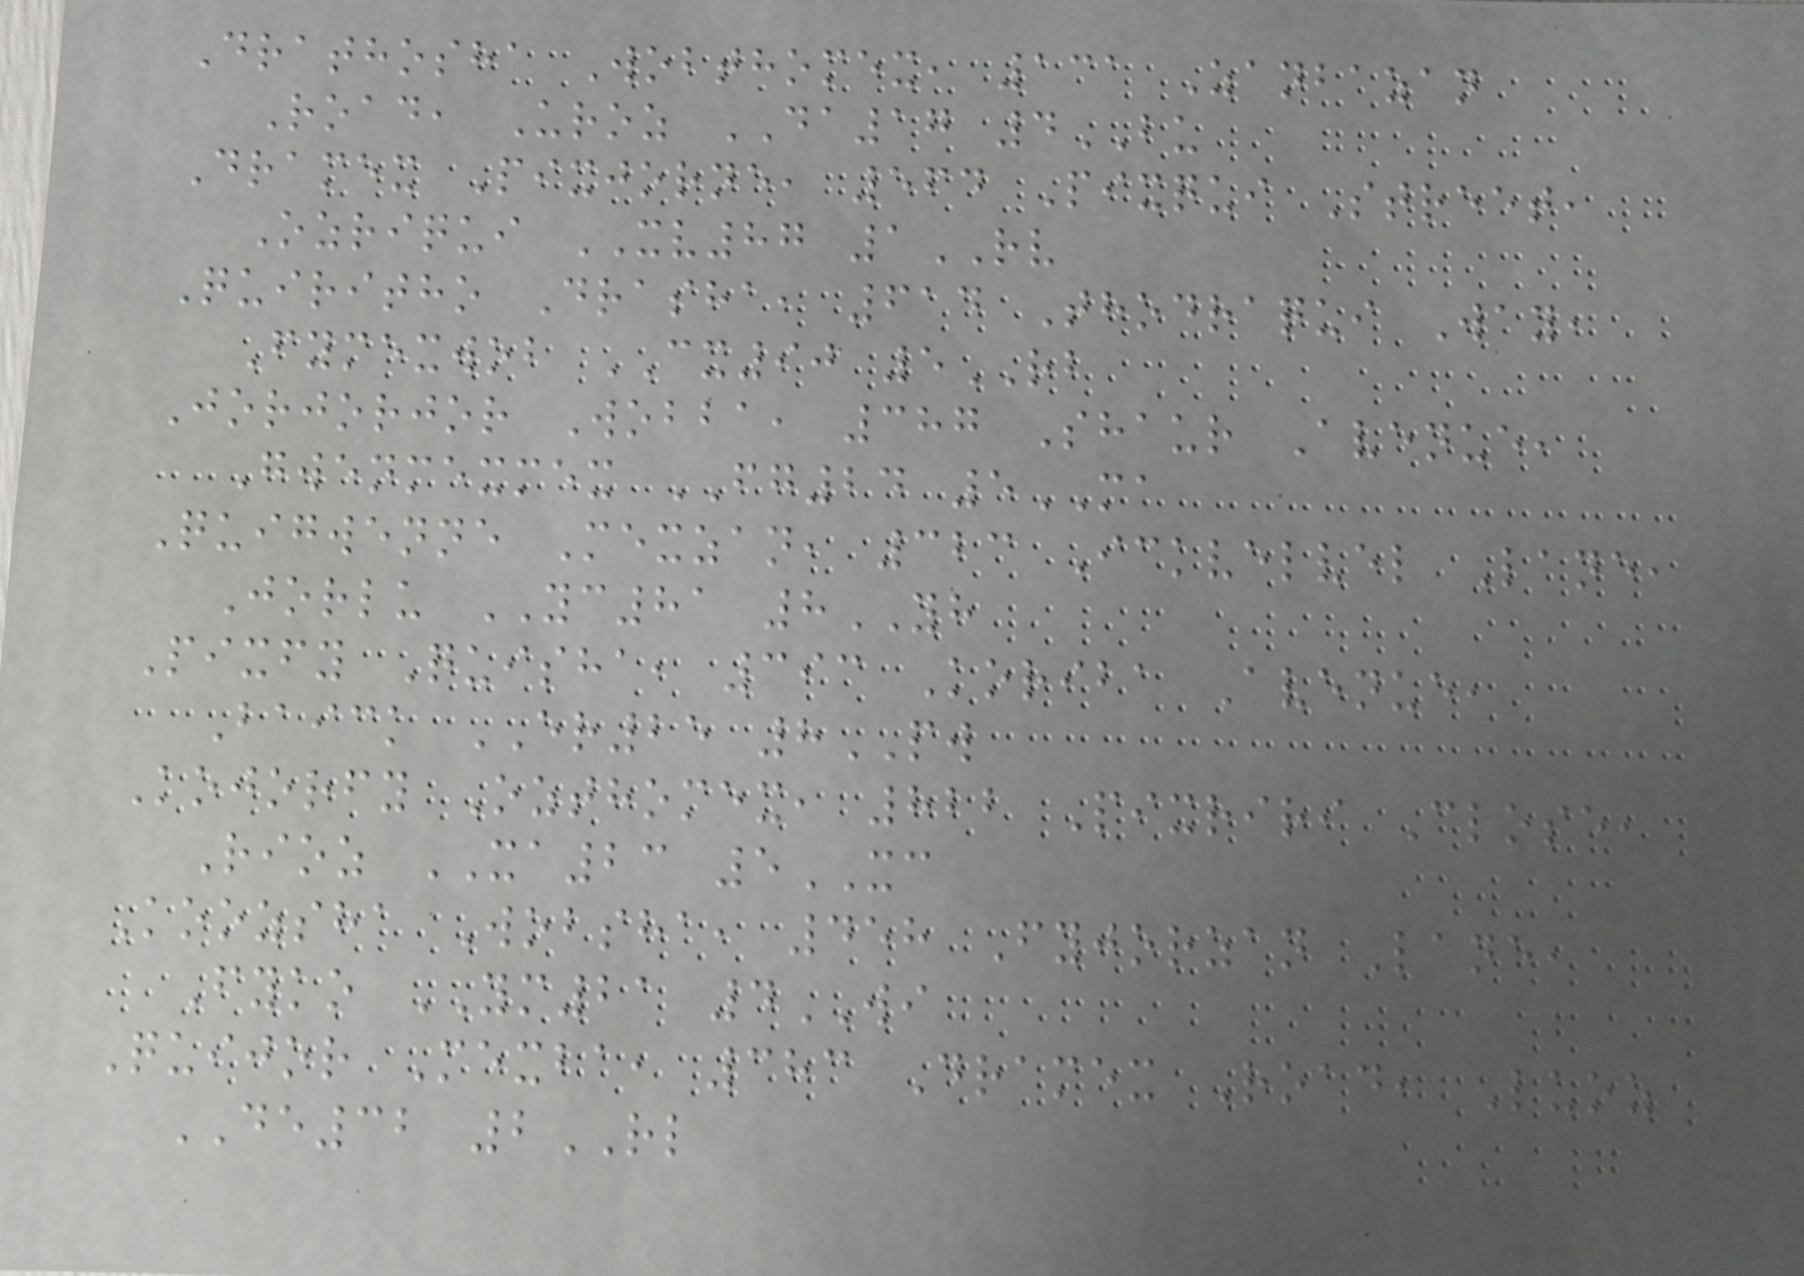Drathosha Wobthomex, 131 Zanbazan
Road, Uroz DA17 4BU
Dramex Pixjorne, 564 Pixqui Street,
Ozriqui XV87 1RV
Quiritho Drasha, 614 Thodraqui Way,
Fymexwob CX90 5RB
Jorjorjor Wobba, 387 Shaur Avenue,
Gwenmexmex FG24 5MA
Quigwenne Mexzan, 323 Ickvelvel Lane,
Jorlu YC81 8YH
Pixfy Quisha, 393 Koriba Avenue,
Baick ER25 8PW
Kojorfy Ozthomex, 822 Pixriri Close,
Rioz XA23 5XC
Koozsha Wobsha, 458 Fyjorzan Lane,
Fyko YM21 4WI
Quijor Mexba, 383 Dramex Road, Luoz
DE32 2RL
